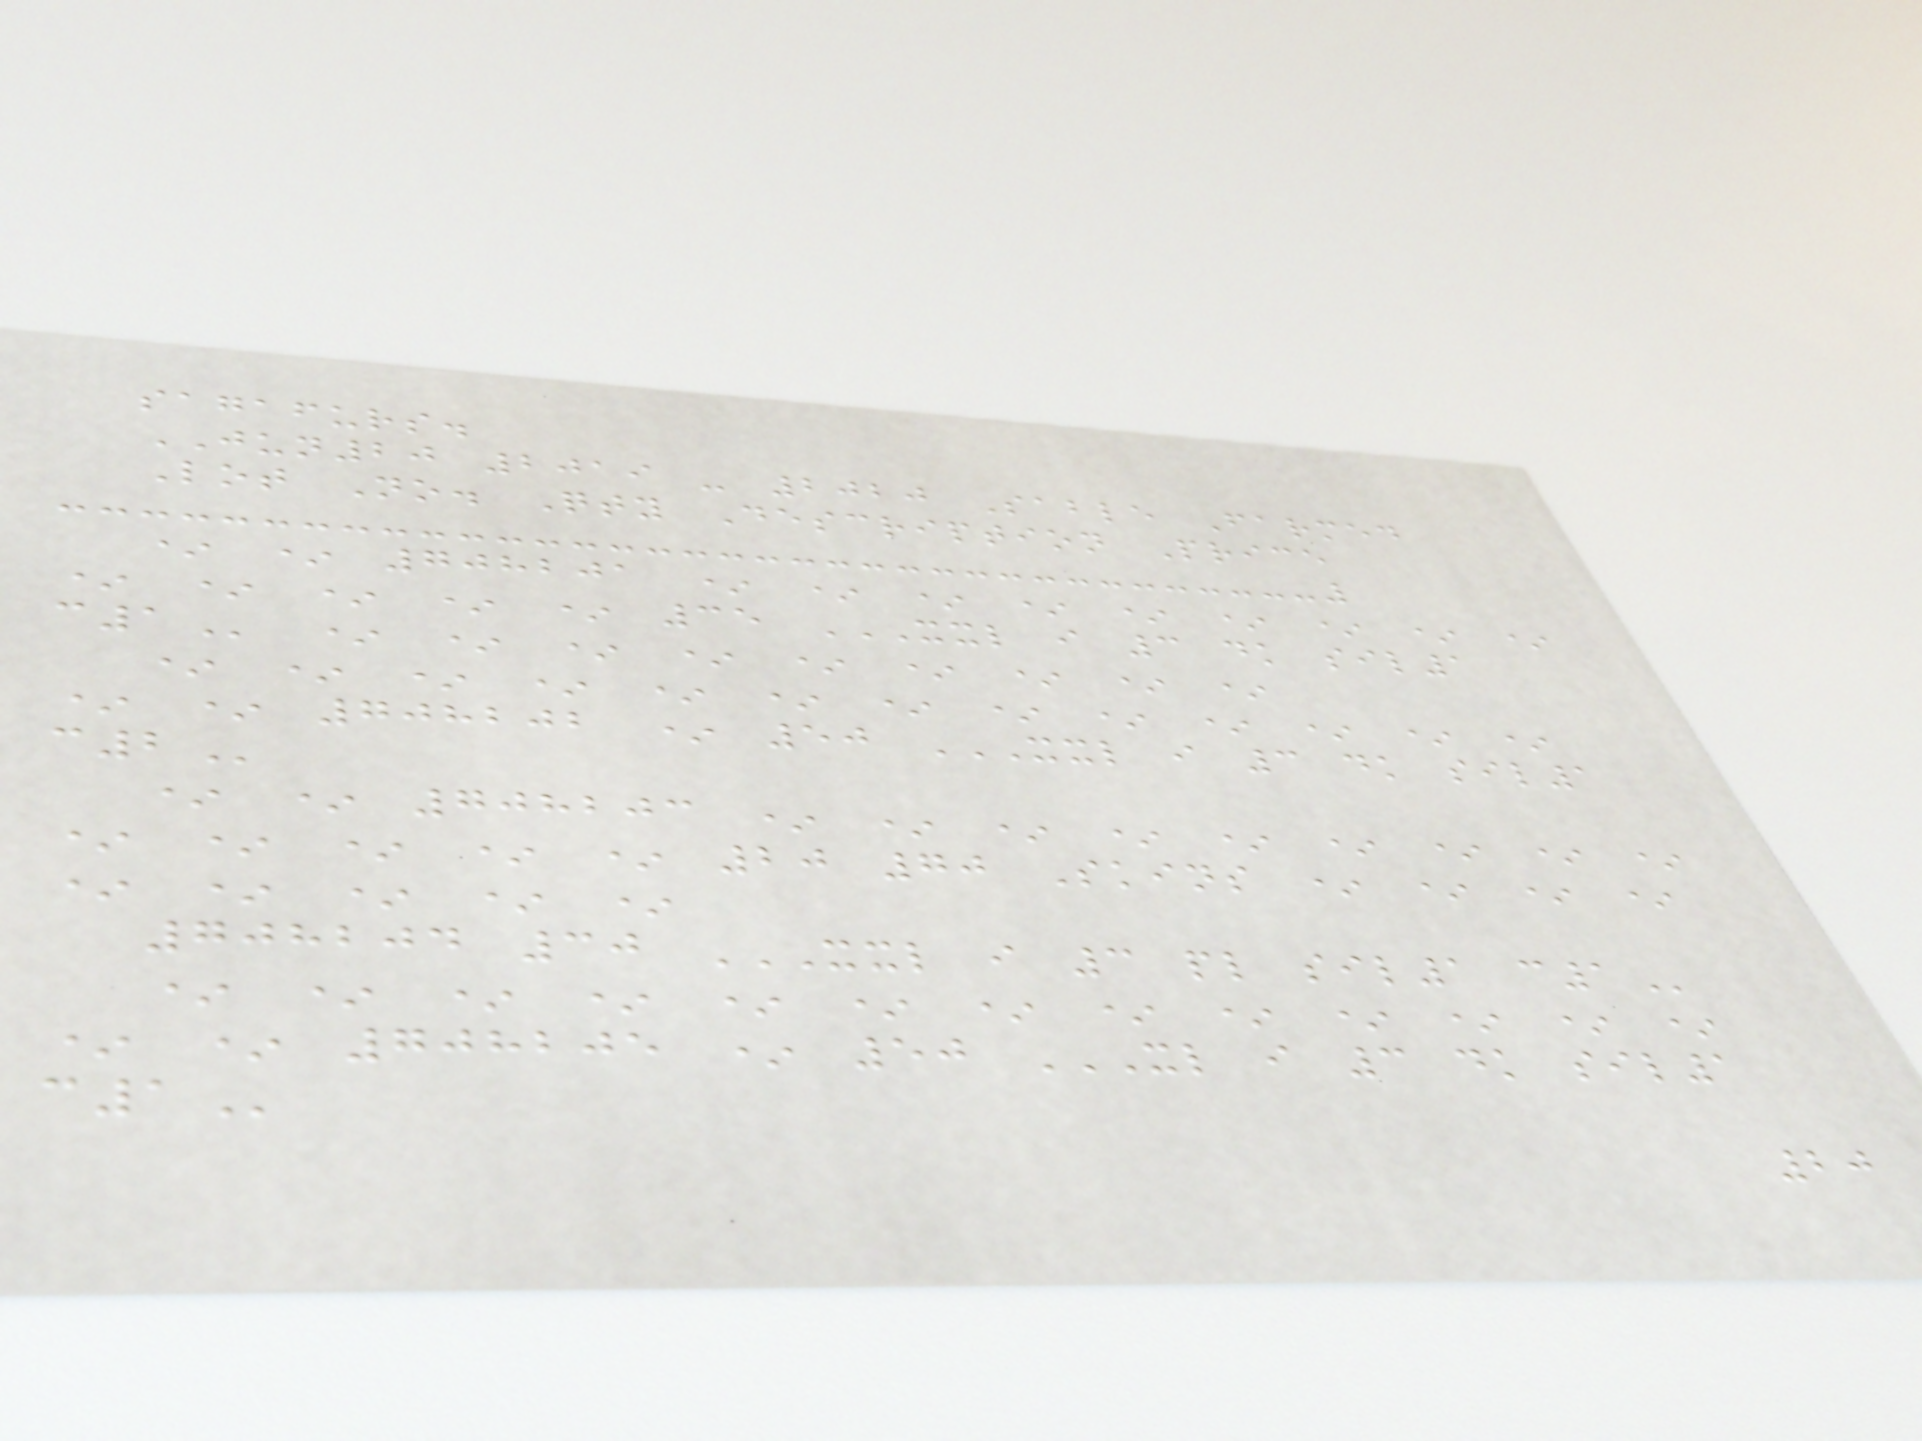sagafurs.
JUN20 2019 - 2020 Sable Farmed
Lot No. Qty Description Price
* * 708201 * * * * * * * * *
* * * * * 35 XXL I 3 DK SIL1
C1 * * * * * * * * *
* * * * * * * * * * * * *
* * 708202 * 50 XXL I 3 DK SIL1
C2
* * 708203 * * * * * * * * *
* * * * * 20 70 Skins * * * *
* * * * *
708204 30 XXL I 3 PL SIL1 C1
* * * * * * * * * * * * *
* * 708205 * 50 XL I 3 DK SIL1
C1
20
